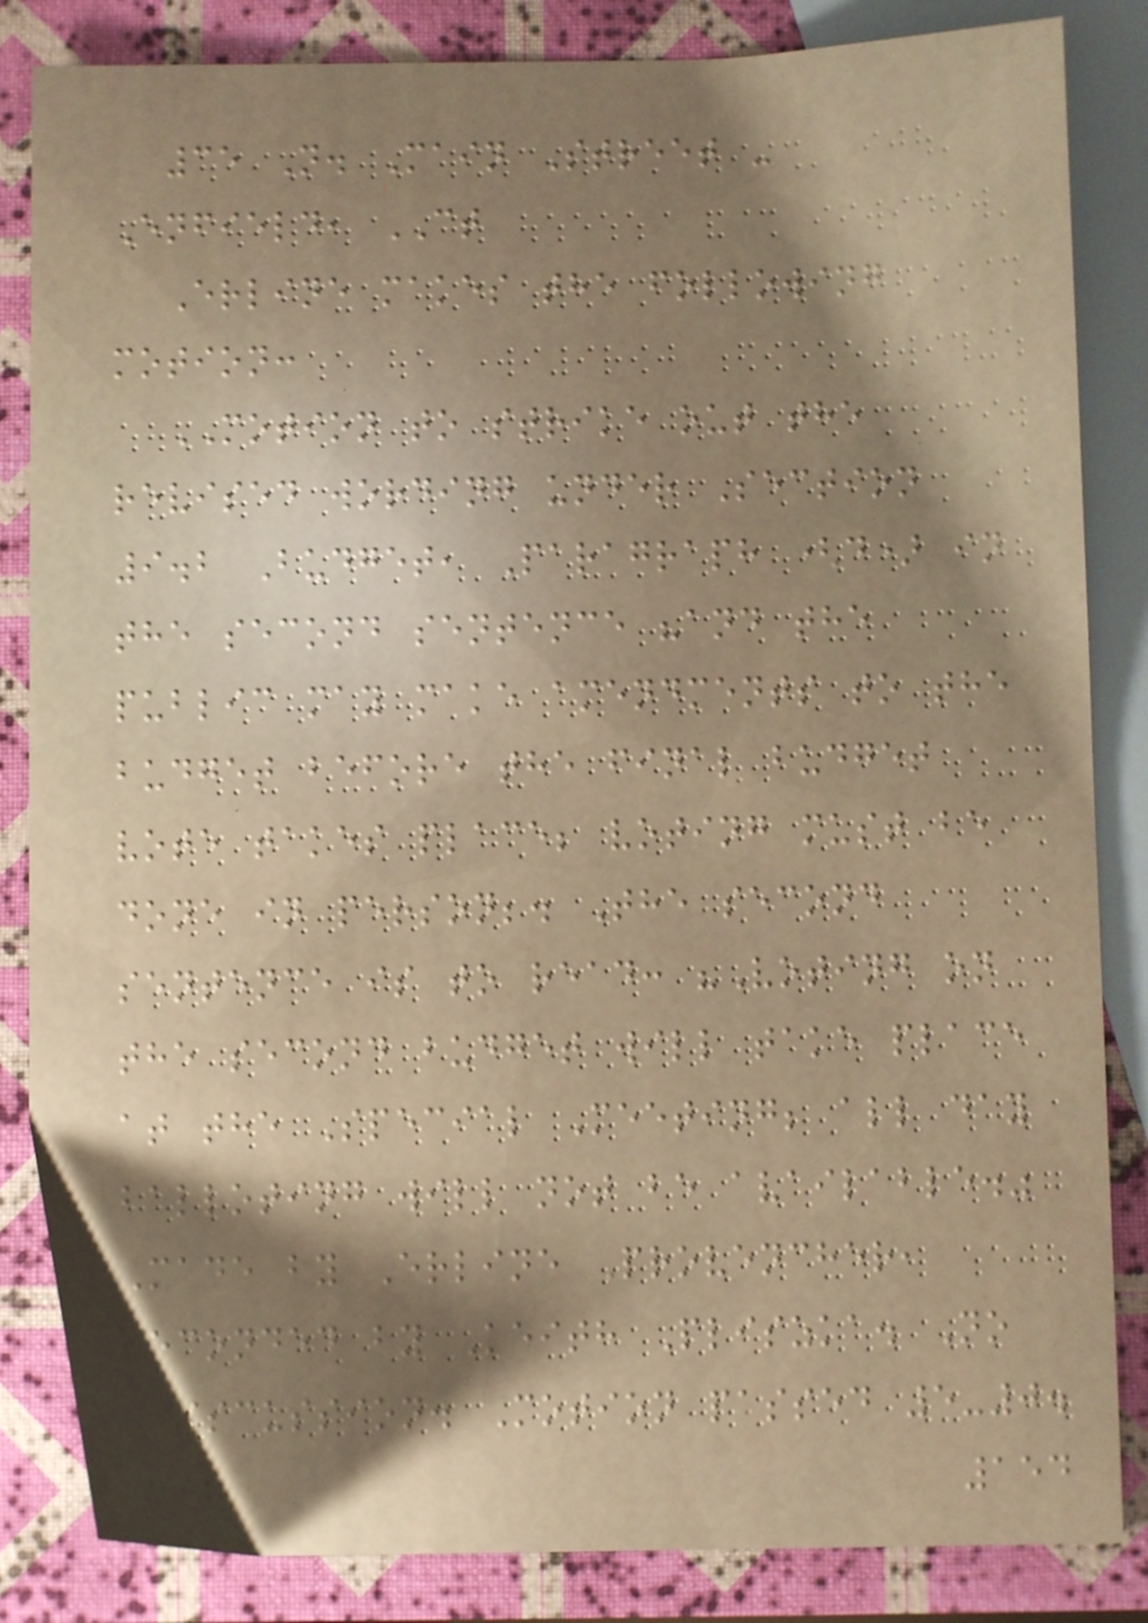35 N. Main Street -
Enfield, CT
Erline makes the following
motion:
MOTION to strike out the
revised wording under Section
9.2 Budget, Paragraph (d) in
the second sentence "and the
public may make amendments to the
budget before the final budget
vote takes place; voting must be
done in person;. The second
sentence is to read: "Voting on
the second budget will take place
at the Special Meeting; all day
balloting will not be available."
Made by Erline Provencher,
seconded by Keith Pliszka. No
Discussion. Motion passed 5-0.
154
